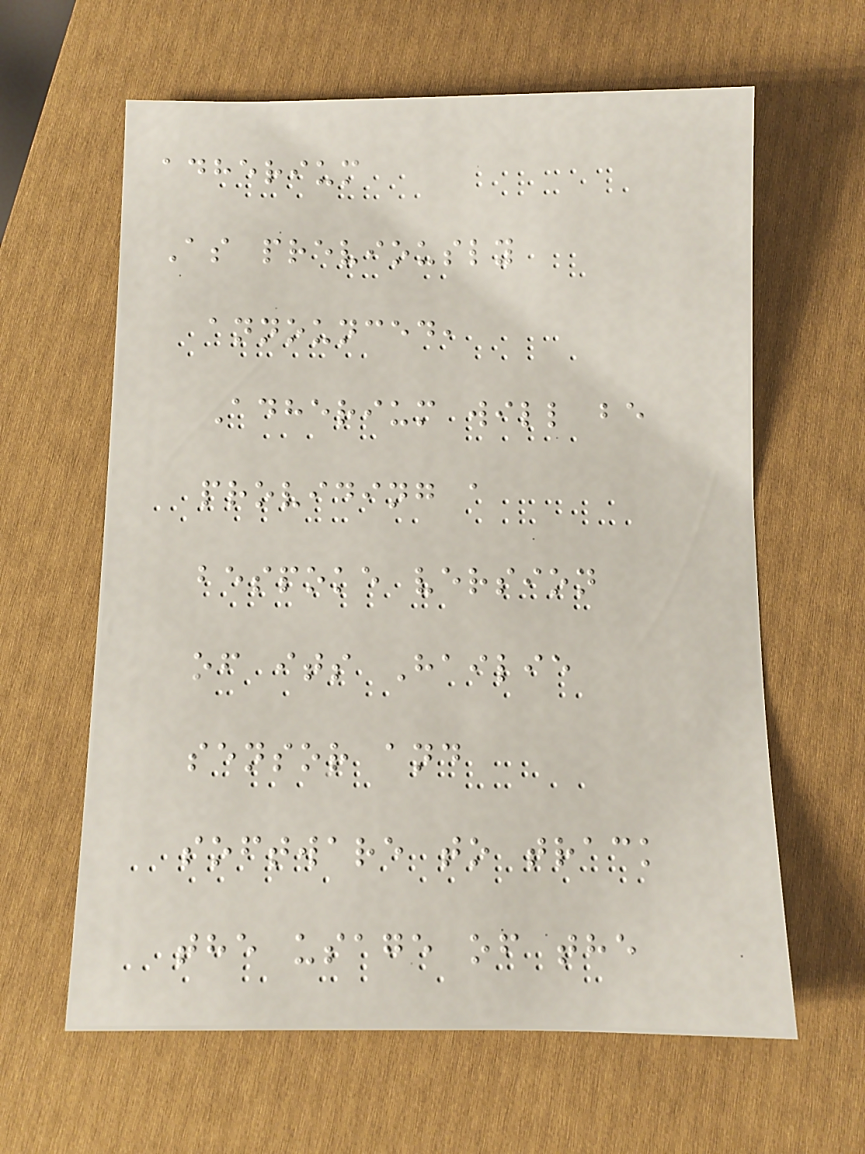adherium
As previously
announced,
Adherium will be
providing a
bespoke version
of its Hailie
sensor and
software to track
the usage of the
